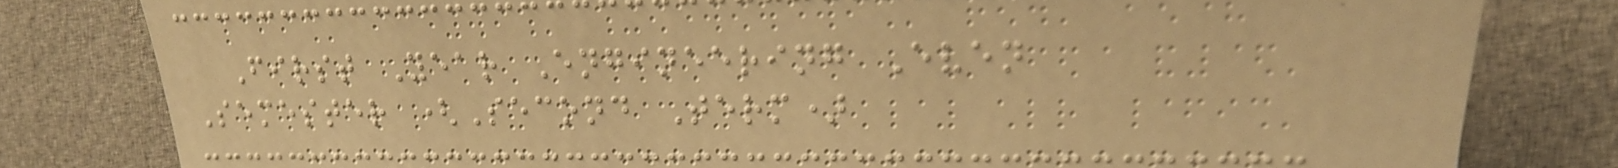First Year Engineering Even
Semester (Second Term)
